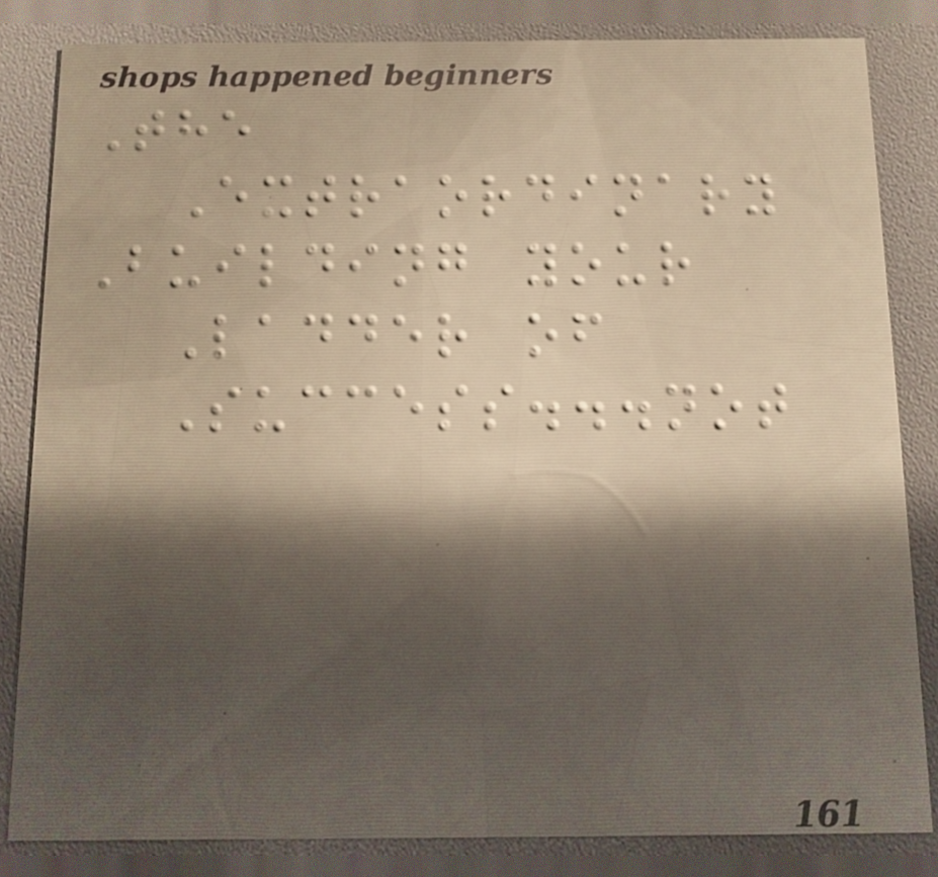The
Extraordinary
Building your
Ladder of
Success...not
